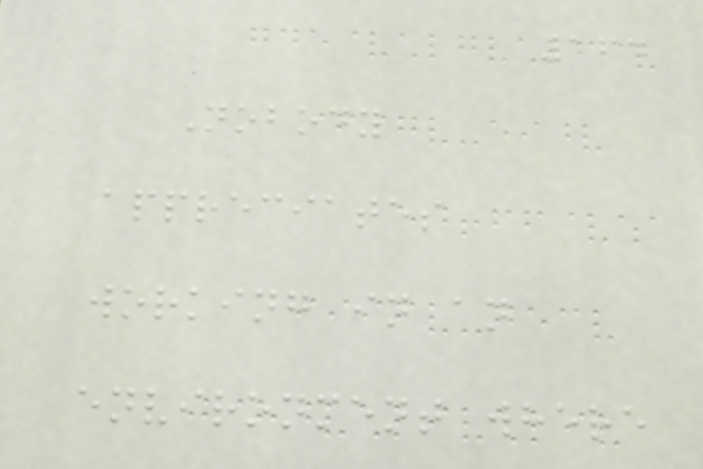164
Nobody
appreciates
working in an
environment where
